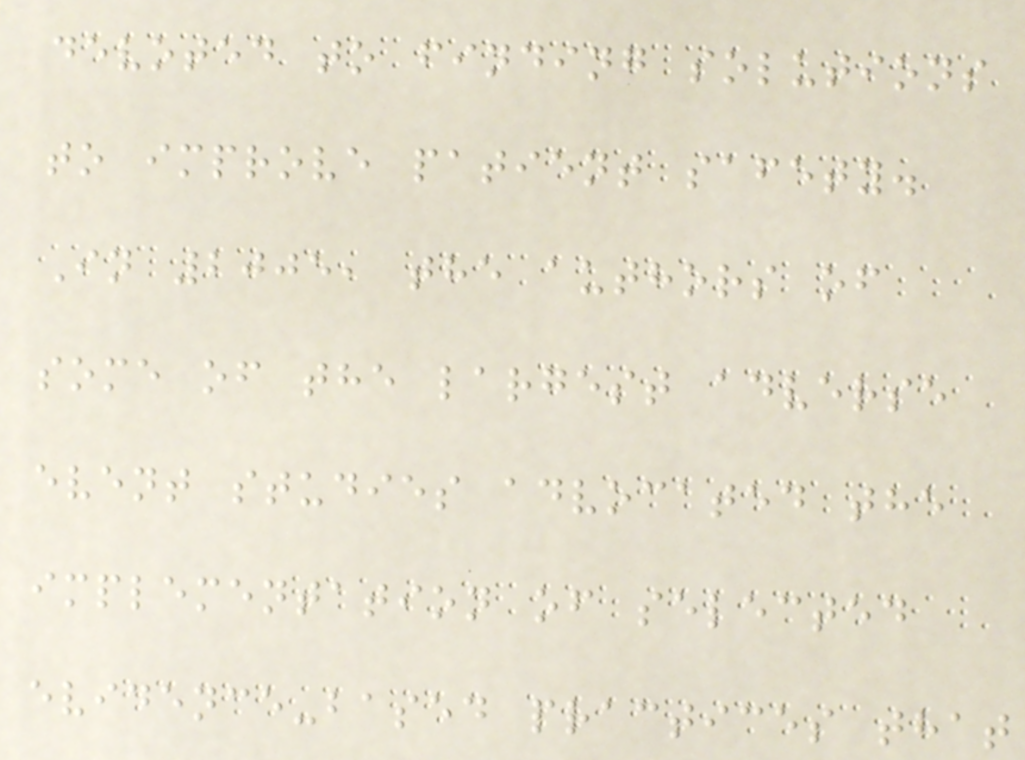devoted to finding solutions
to improve patient safety.
In 2005, the authors of
some of the largest adverse
event studies advocated the
implementation of selected
evidence-based practices that
